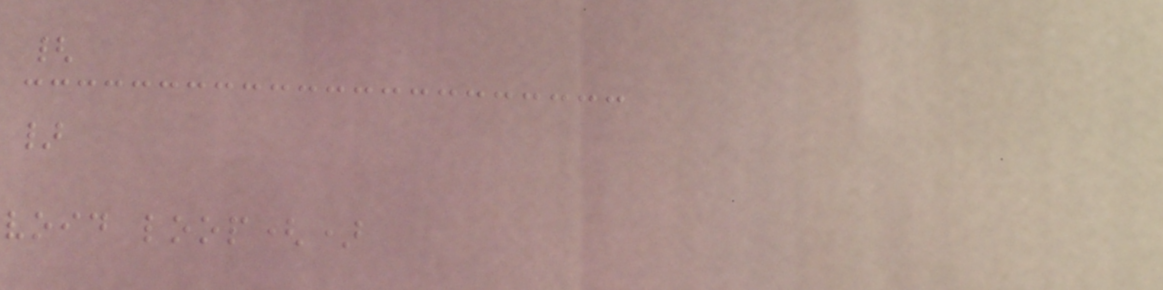{
}
void loop()
